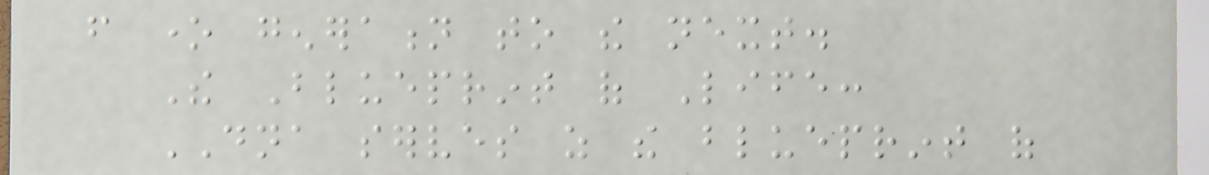from one generation to the next.
The Blueprint of Life:
DNA serves as the blueprint of
